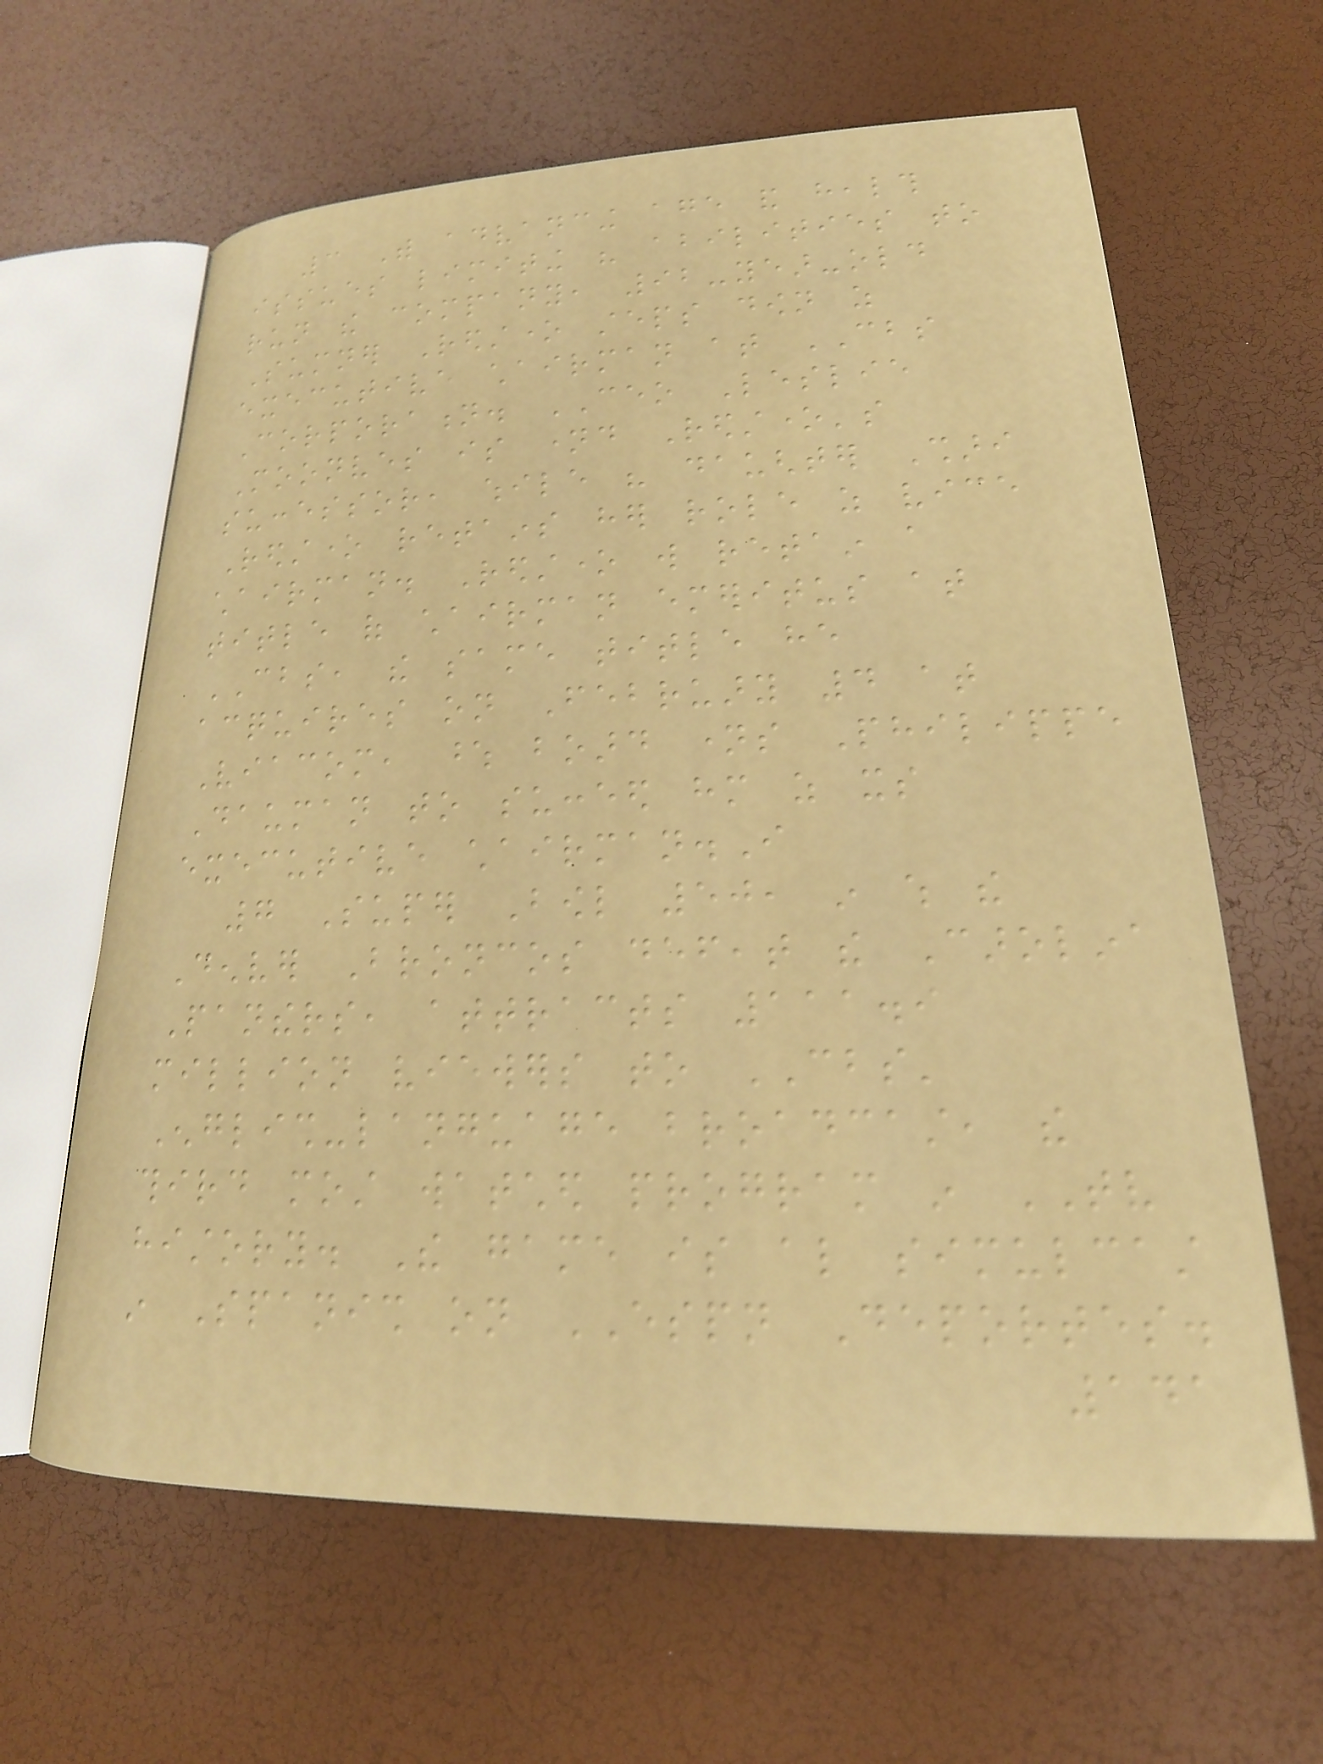3 With advancing age and health
issues limiting his abilities to
run the company, 92-year-old
Sumner Redstone steps down as
executive chairman at CBS
Corporation. CEO Leslie
Moonves is named Redstone's
successor, while his daughter Shari
Redstone retains her role as vice
chairman. Redstone will retain a
title of chairman emeritus at
CBS, the same title he
acquires on February 4 at
Viacom, whose board names Philippe
Dauman to succeed him as its
executive chairman.I
7 Super Bowl 50, in which the
Denver Broncos defeat the Carolina
Panthers, attracts 111.9
million viewers to CBS'
English-language broadcast, the
third most watched program in TV
history. The game is also simulcast
in Spanish on ESPN Deportes.
141
